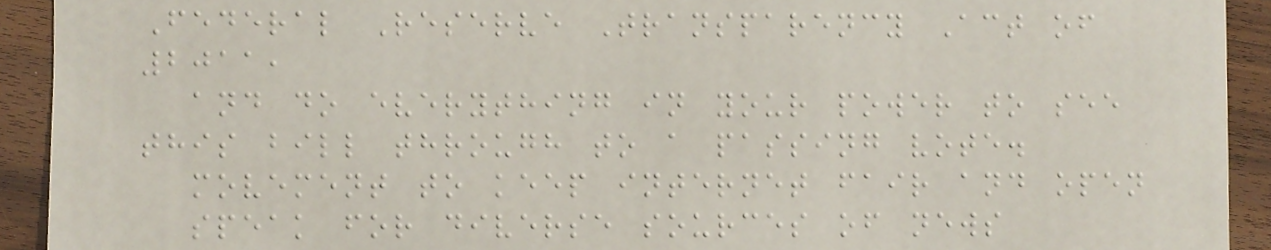Federal Reserve Transparency Act of
2011,
and do everything in your power to see
this bill through to a passing vote.
movement to keep internet fair and open
speak for diverse sources of news
